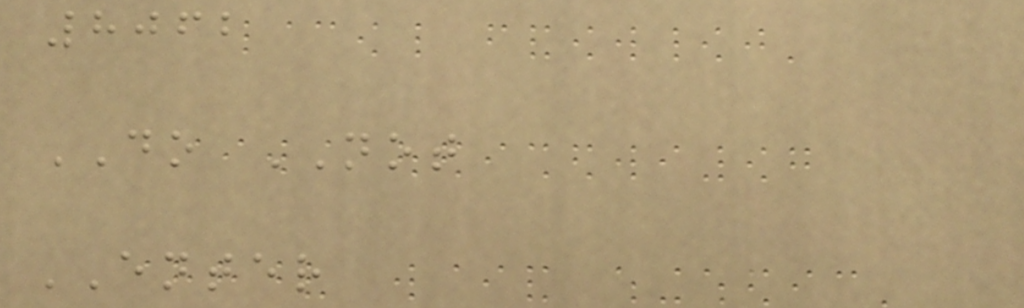8062
DO NOT
ENTER
